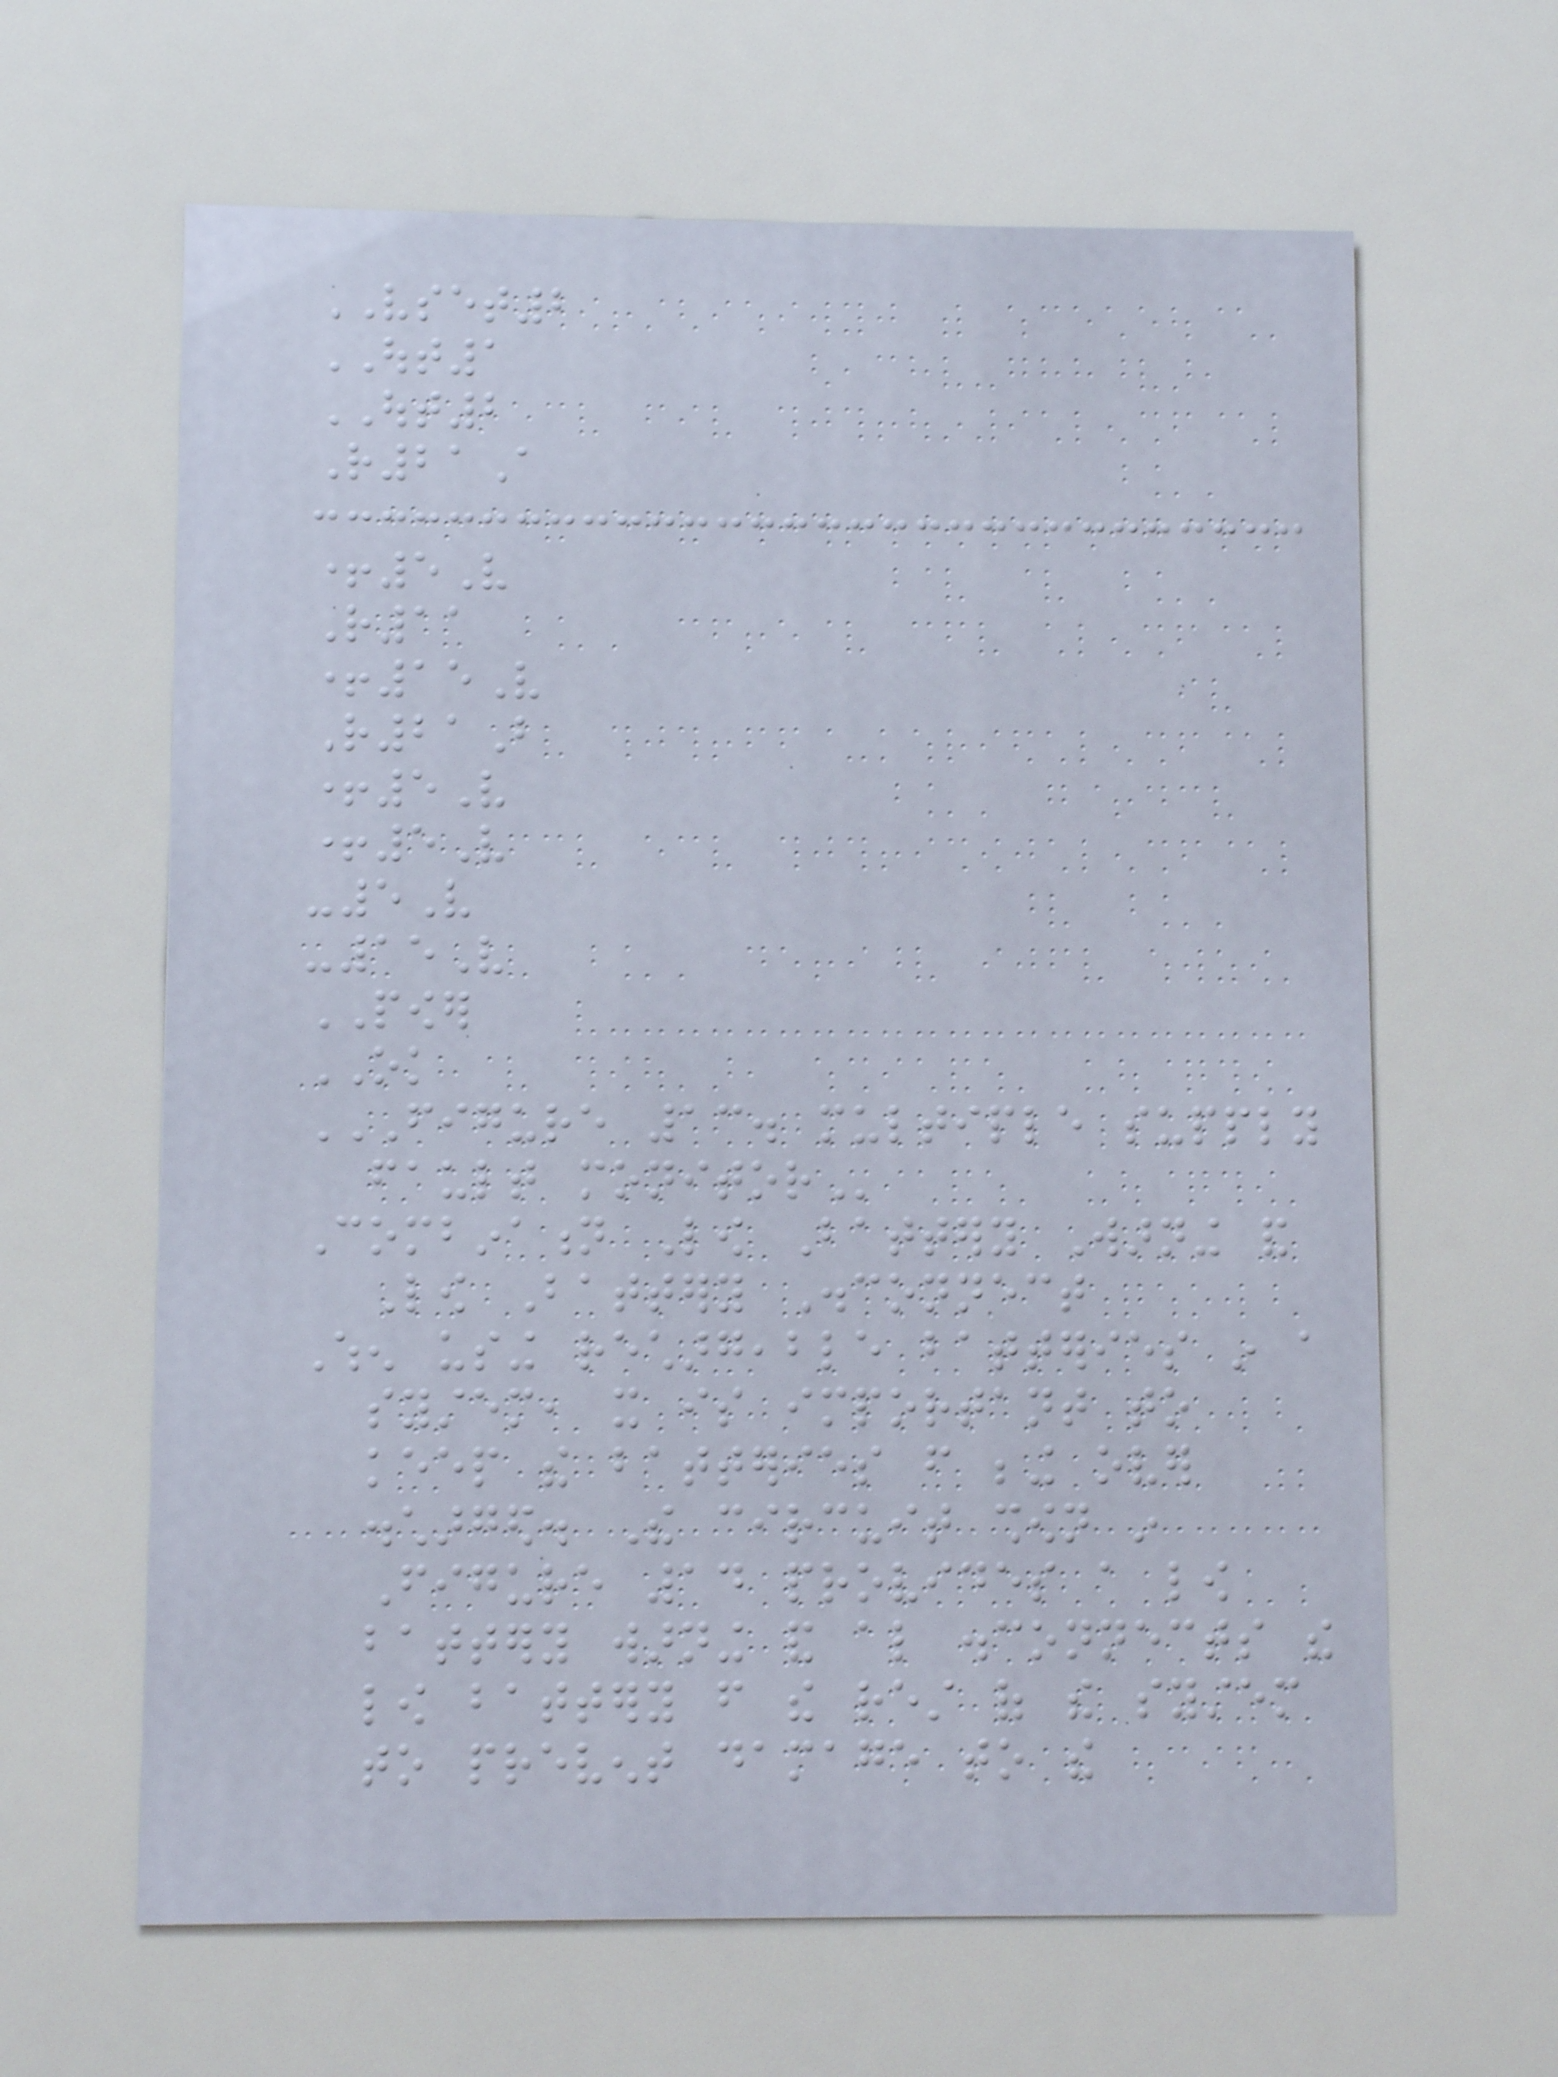VSET2
OUT1
OUT2
R21A
+5V
R11
+15V
R21B
+5V
+5V
-5V
-15V
POWER
OK
FIGURE 13. MULTIPLE SUPPLY
FAULT MONITOR
Combination Low Battery Warning and
Low Battery Disconnect
When using rechargeable batteries in a
system, it is important to
keep the batteries from being over
discharged. The circuit shown in
Figure 14 provides a low
battery warning and also disconnects the
low battery from the rest of the system
to prevent damage to the
